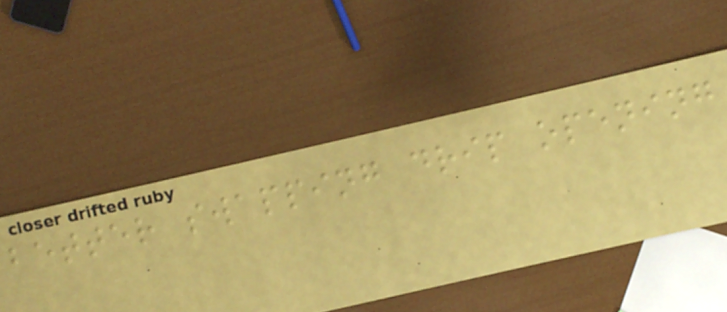better swapping drip opening
